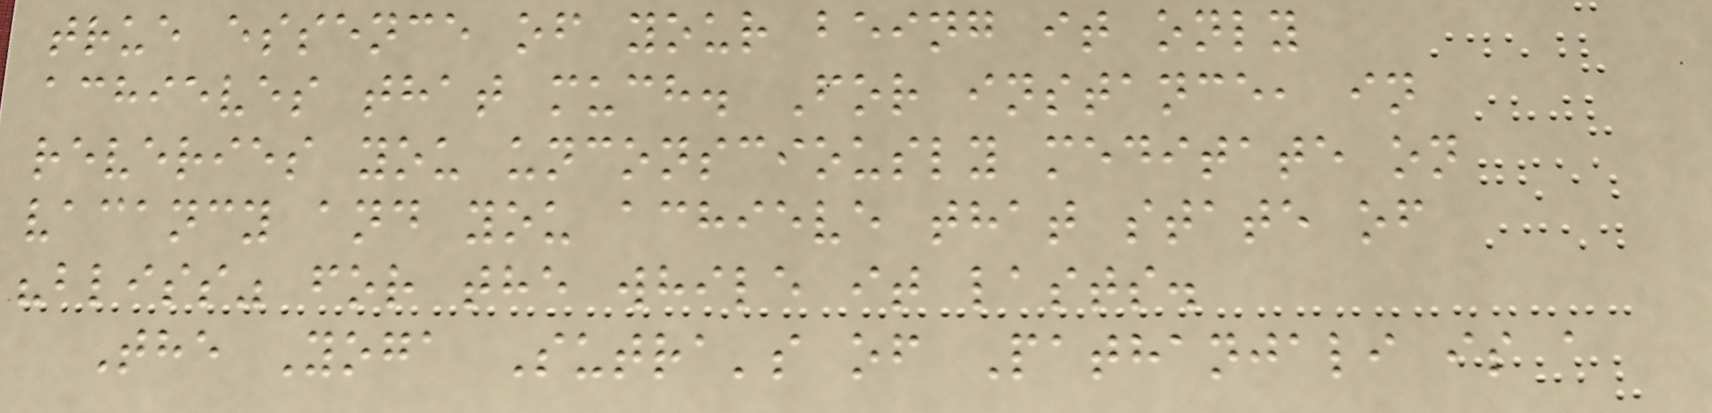true essence of your being it only
achieves that much. For instance, in
reveries you unconsciously meditate on
vacancy and you achieve that state of
"bliss" for the while it lasts.
The Yoga Sutra's of Pathanjali is a
